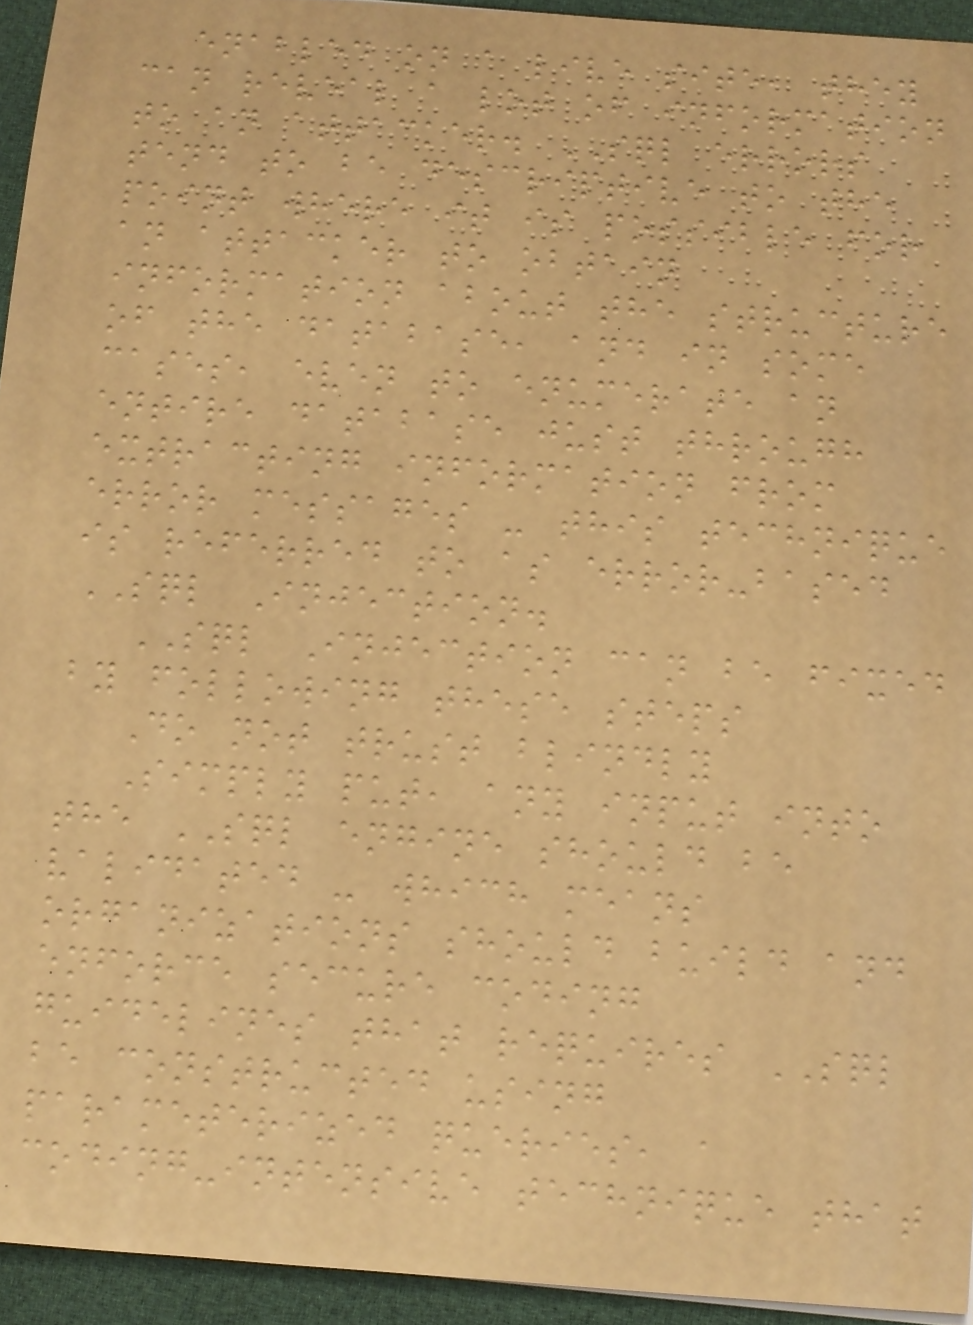enabled on a live site, they
can reveal a lot of information
to an attacker. SQL errors
tend to be descriptive to the
point where it is possible for
an attacker to obtain
information about the structure
of the database, and in some
cases, even to enumerate an
entire database just through
extracting information from
error messages - this technique
is referred to as error-based
SQL Injection.
SQL Injection can be fixed
by following these steps
Do not trust blindly
Simply put, any input into
the SQL engine should be
validated - which means
organizations should build and
enforce secure coding
guidelines that requires SQL
be constructed using
parameterized queries, a
coding-intensive technique that
